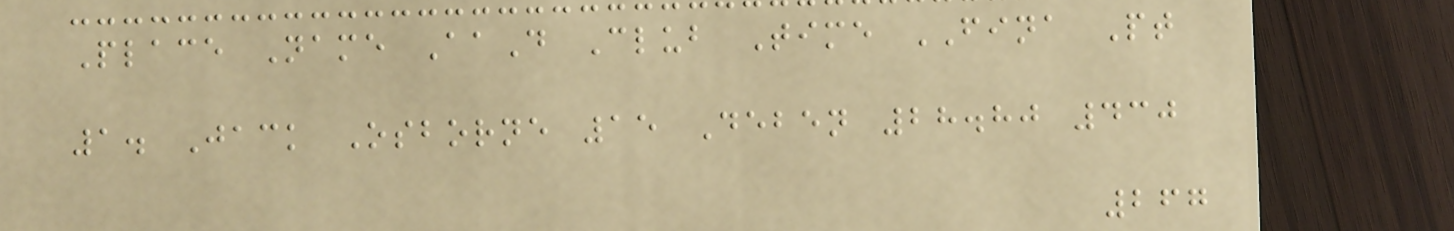Place Name AaD Club Time FINA Pt
1. Jack Osborne 15 Deben 28.80 430
267
